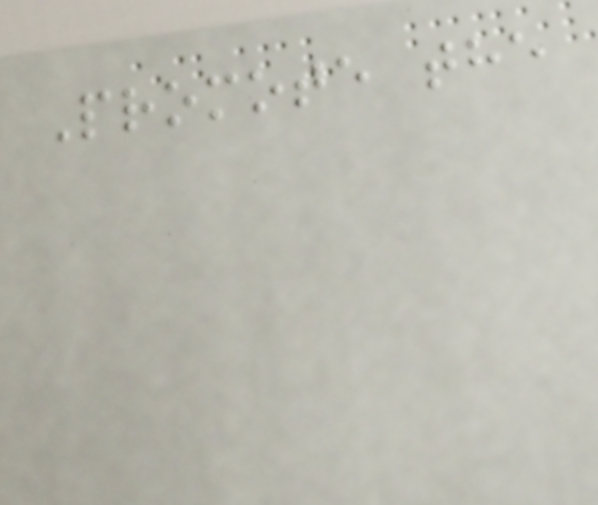Promote the
